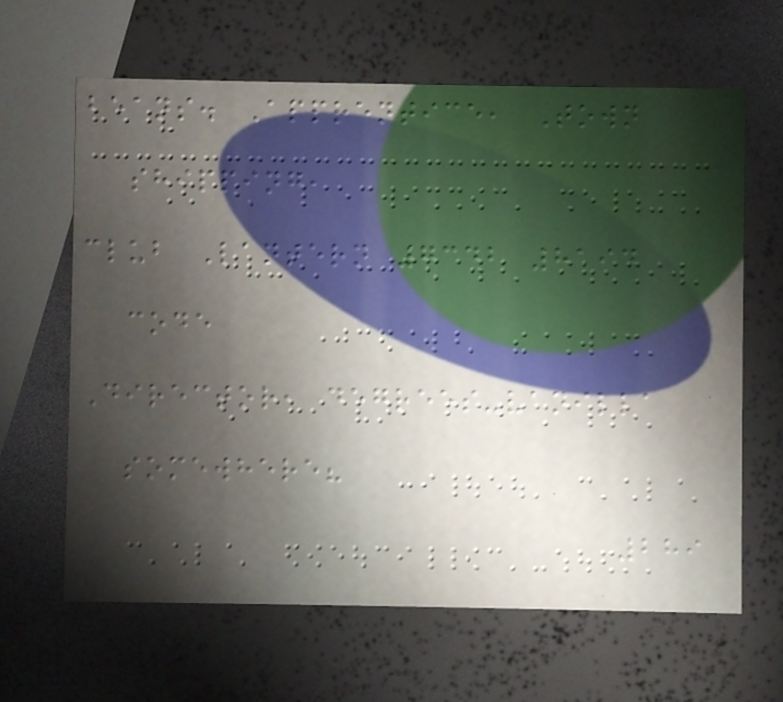beans. Apprentice, Town
shipping,
club Lantern 7342 8194
code
Director, degrees-vanilla
somewhere?
289
